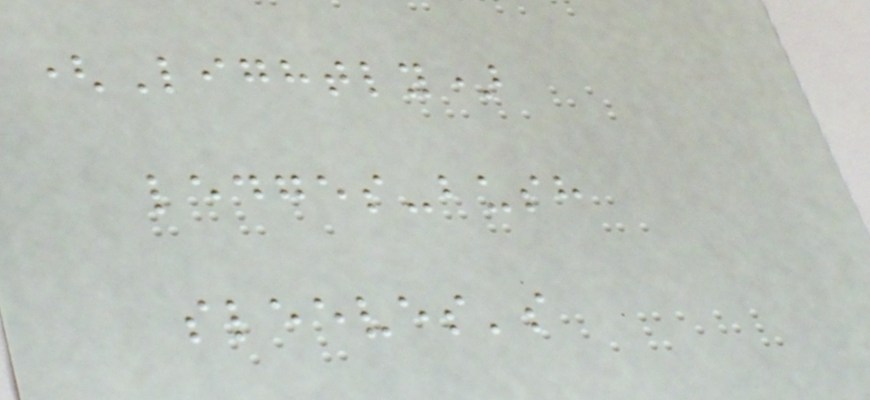(Lightly)
ledges-bush
sleeves's
